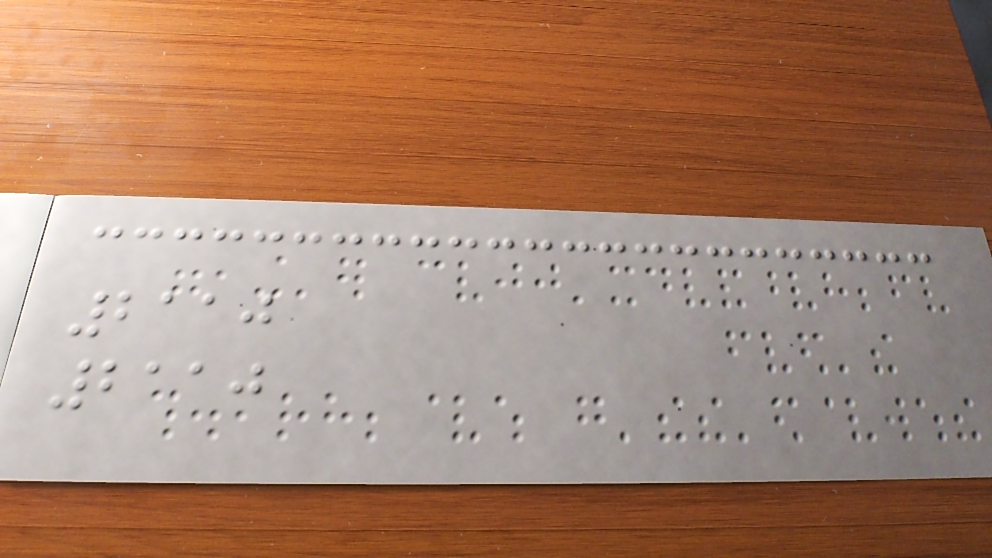2110
2110
